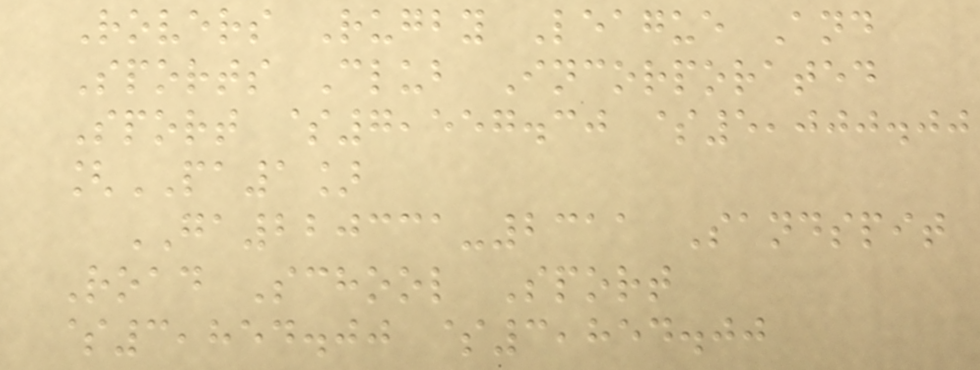Rovers Rugby League And
Sports Club Incorporated
Sport $7,557.30 $5,000.00
[PA1]
GA220331-2311 Sandspit
Road School Sport
$3,854.00 $3,854.00
